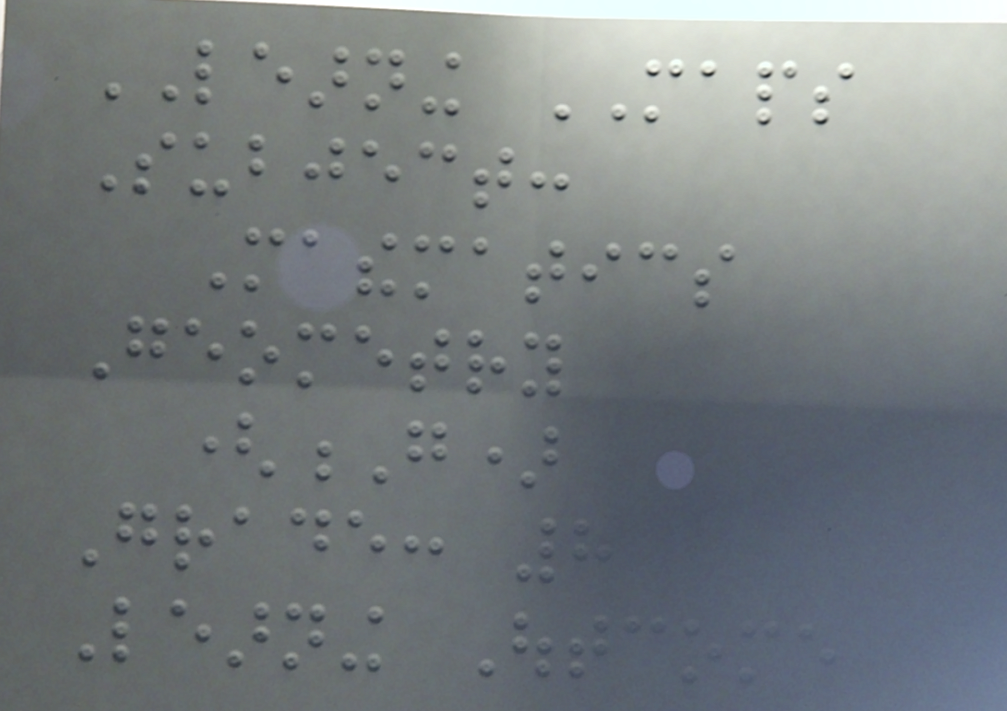LEARNING MAPS
Subject:
Mathematics
Geometry
(G)
Grade: 8
Learning Outcome
